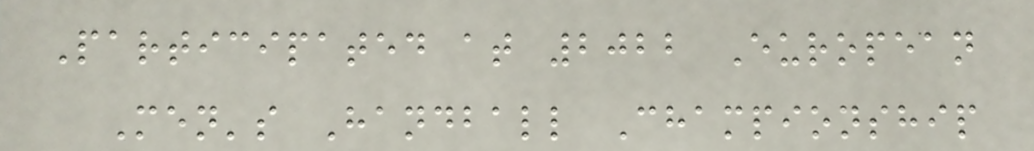Participated at 2022 European
Men's Handball Championship
